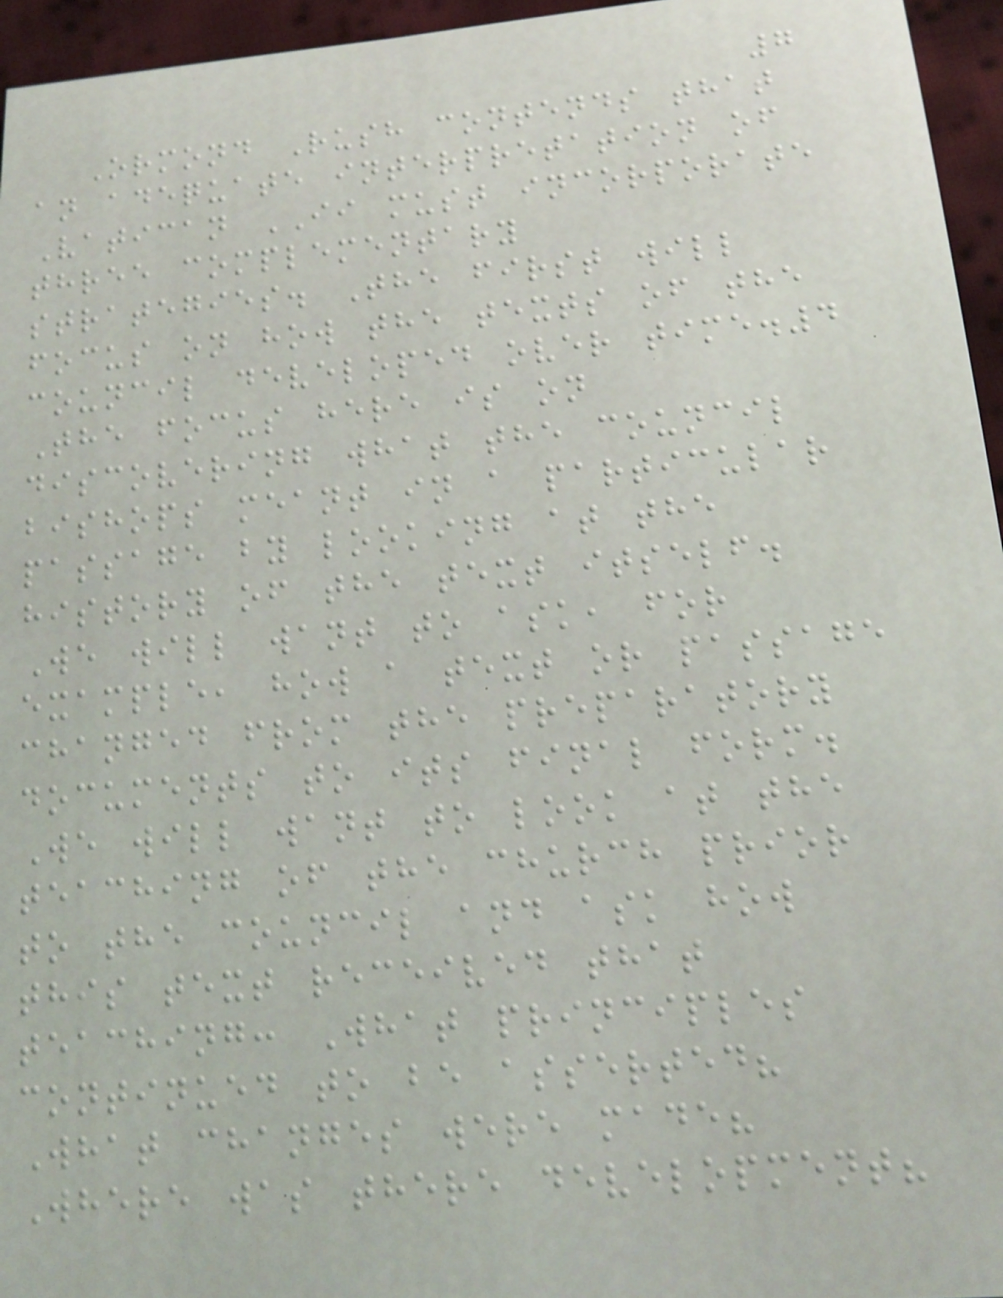7
Ormond Rush contends that
an adequate interpretation of
Vatican II must incorporate
three complementary
strategies. The first will
focus on how the texts of the
council developed over time.4
The focus here is on
discovering what the council
bishops meant in a particular
passage by looking at the
history of the text itself.
We will want to ask, for
example, how a text or passage
changed from the preparatory
documents to its final form.
We will want to look at the
teaching of the church prior
to the council and ask how
this text received that
teaching: What principles
continued to be asserted?
What changes were made?
Where was there development?
